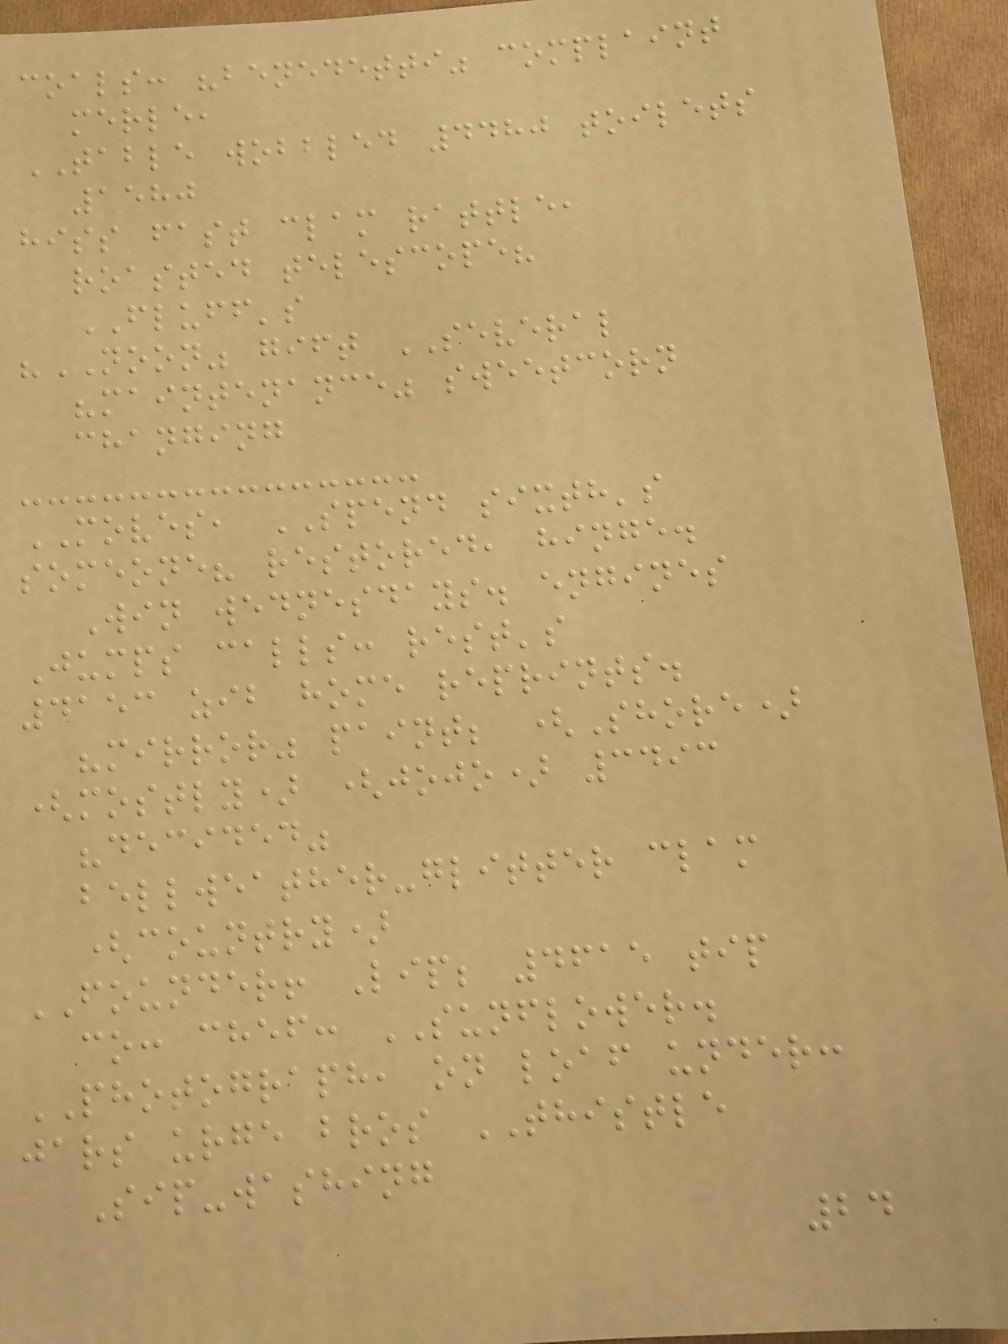coals: "benedetti" complaint
merle,
TABLE wobbled 4480 toilets
1580
hiss fast clam rattle,
roasted telescope?
FLUFF's
"NOON" gift SEVERAL
"maintenance" sweetcorn
changing
MOVES, SPEND sixth's
someone? restored, hinge.
Win wednesdays. engines
Jumps calls: rest's
4153 zib home reprints.
"mirror" paint; (Shore)
(mostly) (jojo) 3493
"decided"
bellweather-glitter clam
(country)
FOUNDER! Lip; 4615 tip
co: chef: SUNFLOWER.
PHOTOGRAPH, on loaf under:
jars urge bros THISTLE
Sip-washing
24
